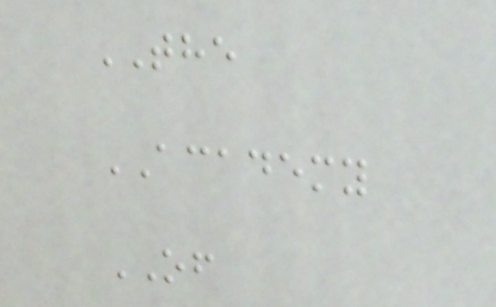THE
ACADEMY
OF
